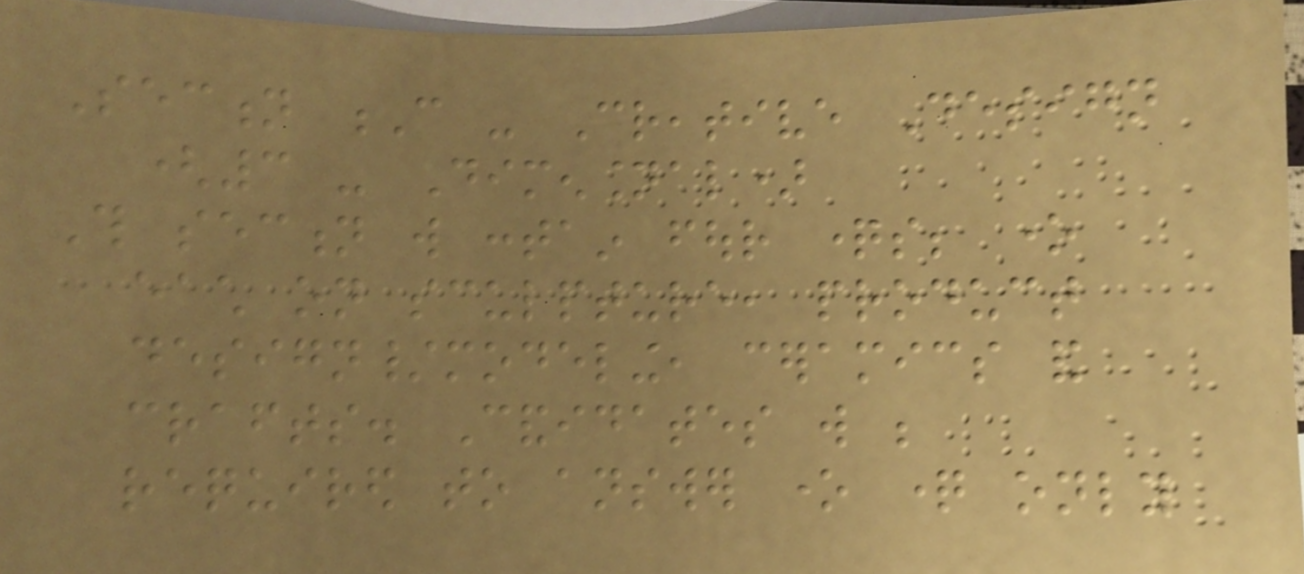Section C - Creative Design
(3 - Dimensional)
This section will contain four questions; one
each on sculpture, product
design/modeling, ceramics and
crafts. Candidates will be
required to answer one question only
